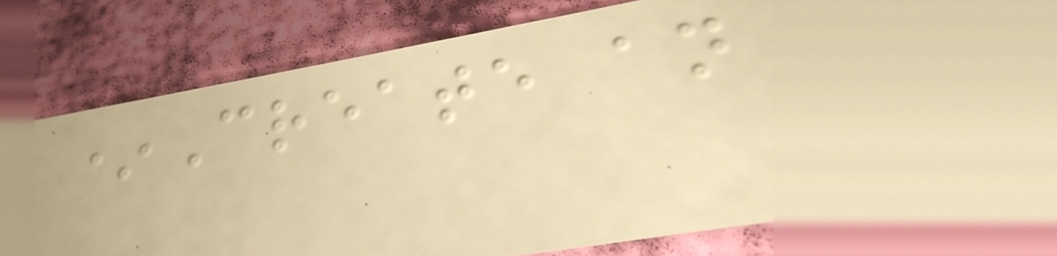*Create an
